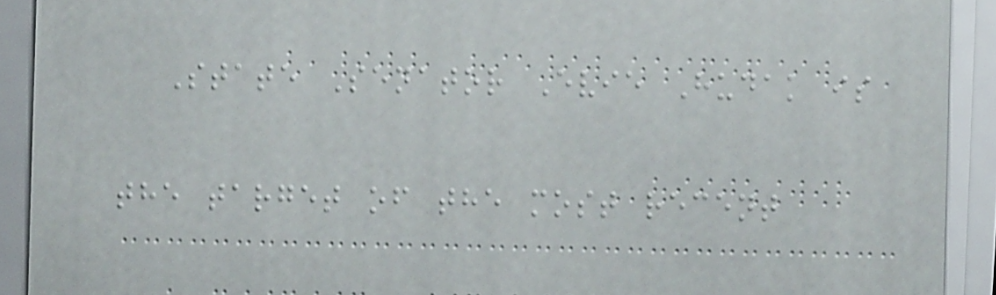State Senator Evie Hudak is
the target of the most recent
